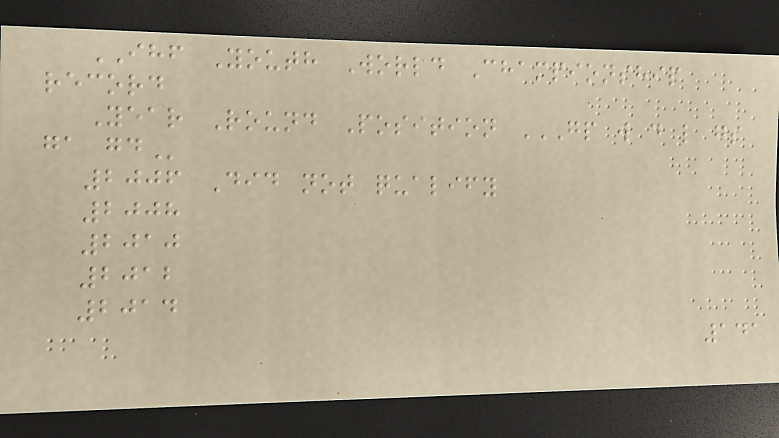IHF Youth World Championship
record
Year Round Position GP W D L GS
GA GD
2006 Did not qualify
2008
2010
2012
2014
141
